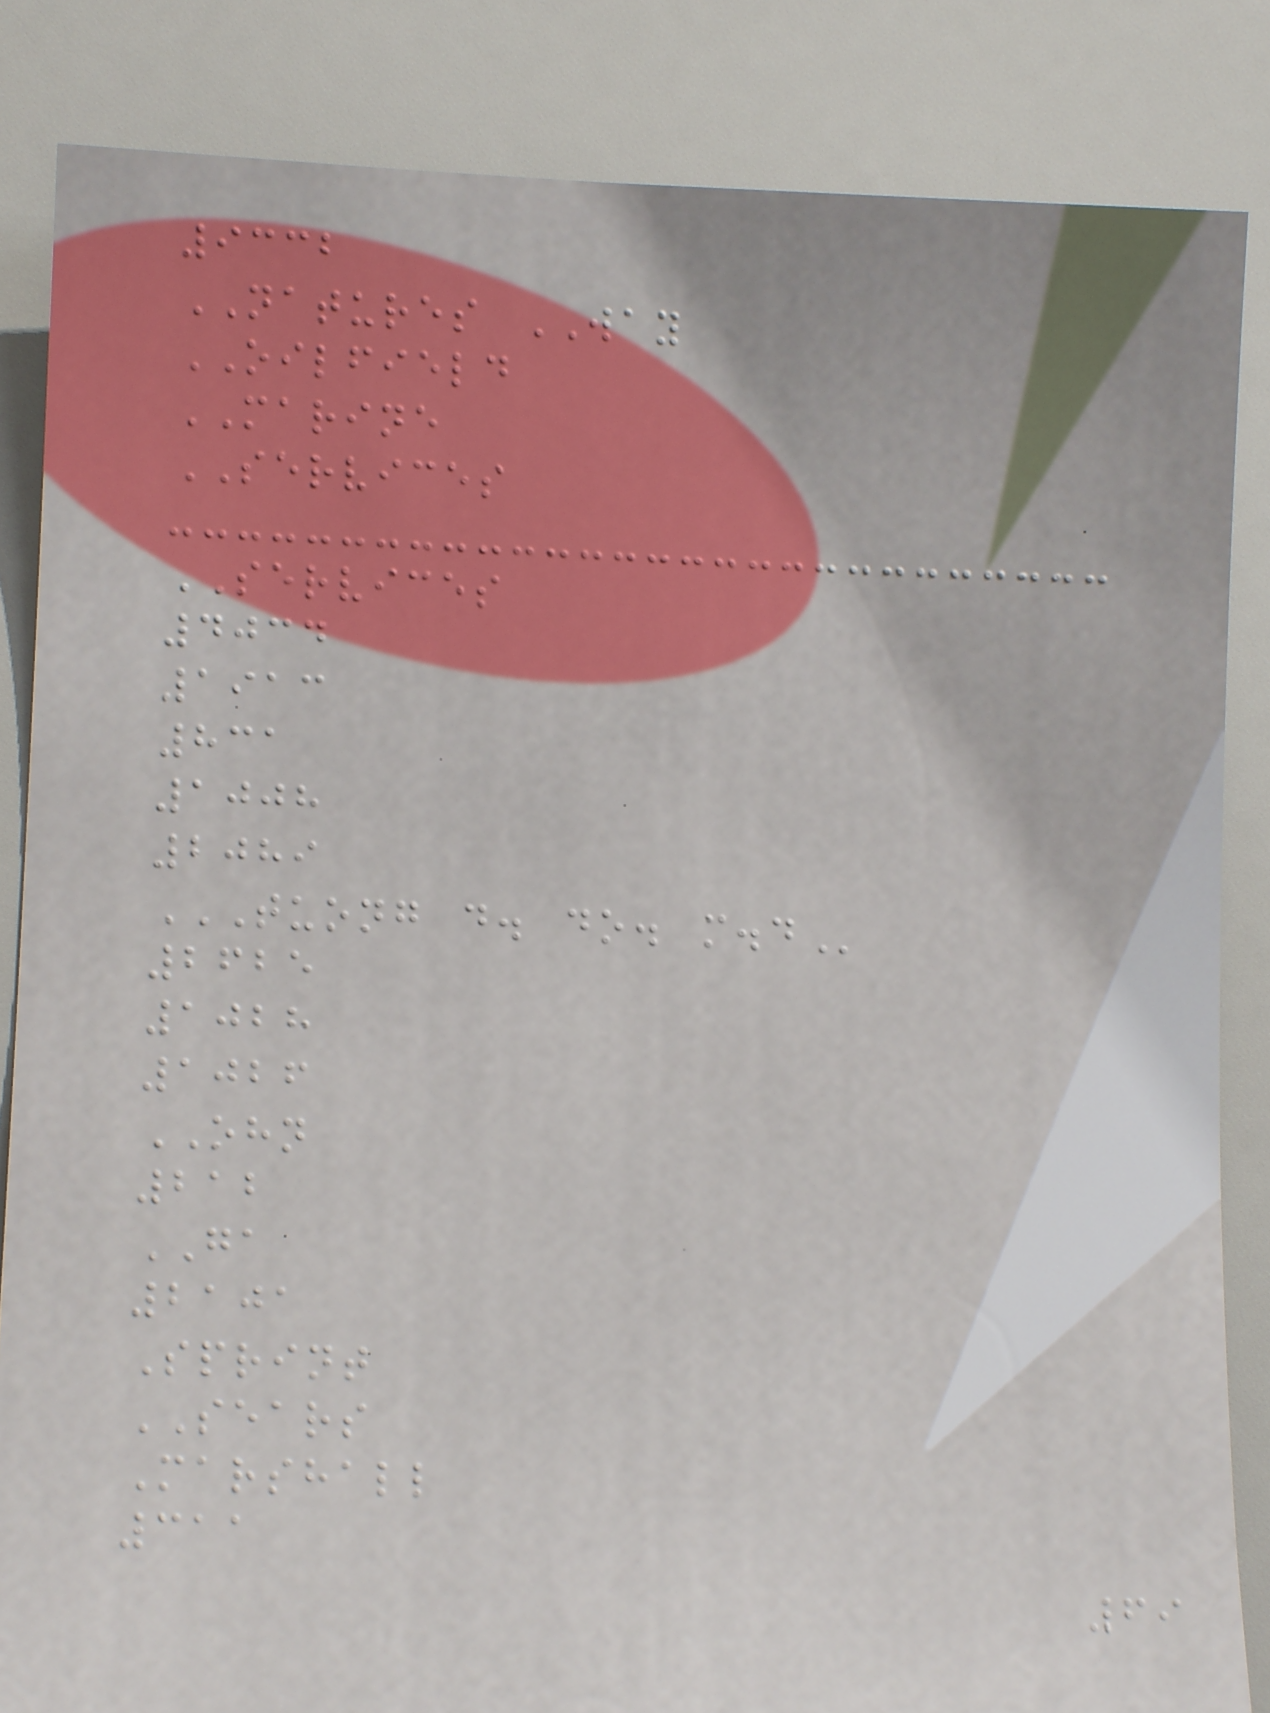9332
NATURES WAY
OILFIELD
MARINE
SERVICES
SERVICES
4034
1913
831
1008
2089
TUONG D. DO. M.D
2625
1028
1026
OHN
212
GA
2101
Sprint
SEARS
Marshall
311
69
